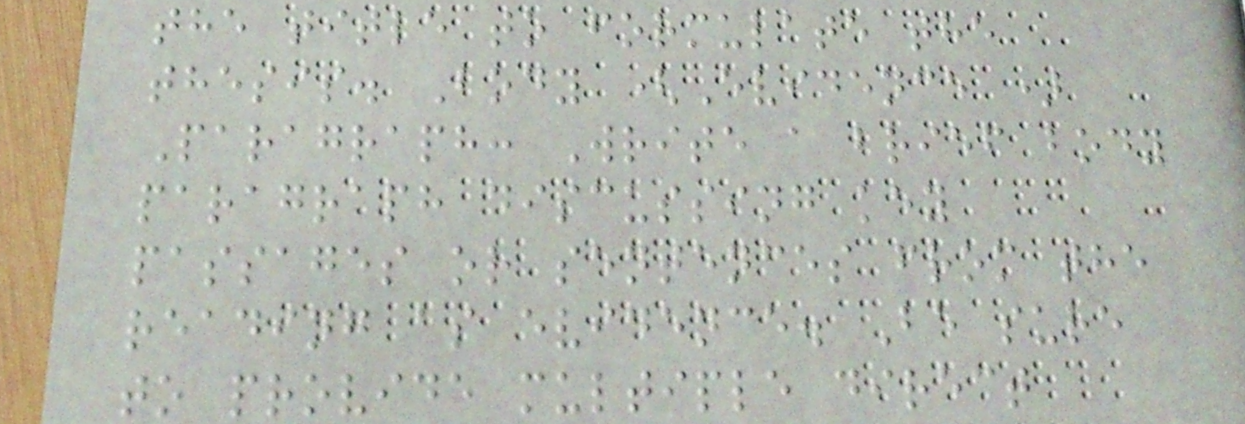the title to formulate the
thesis. Body (Evidence )
Paragraph: Write a brief body
paragraph discussing key
passages or sentences from the
reading as evidence. Be sure
to provide multiple direct
